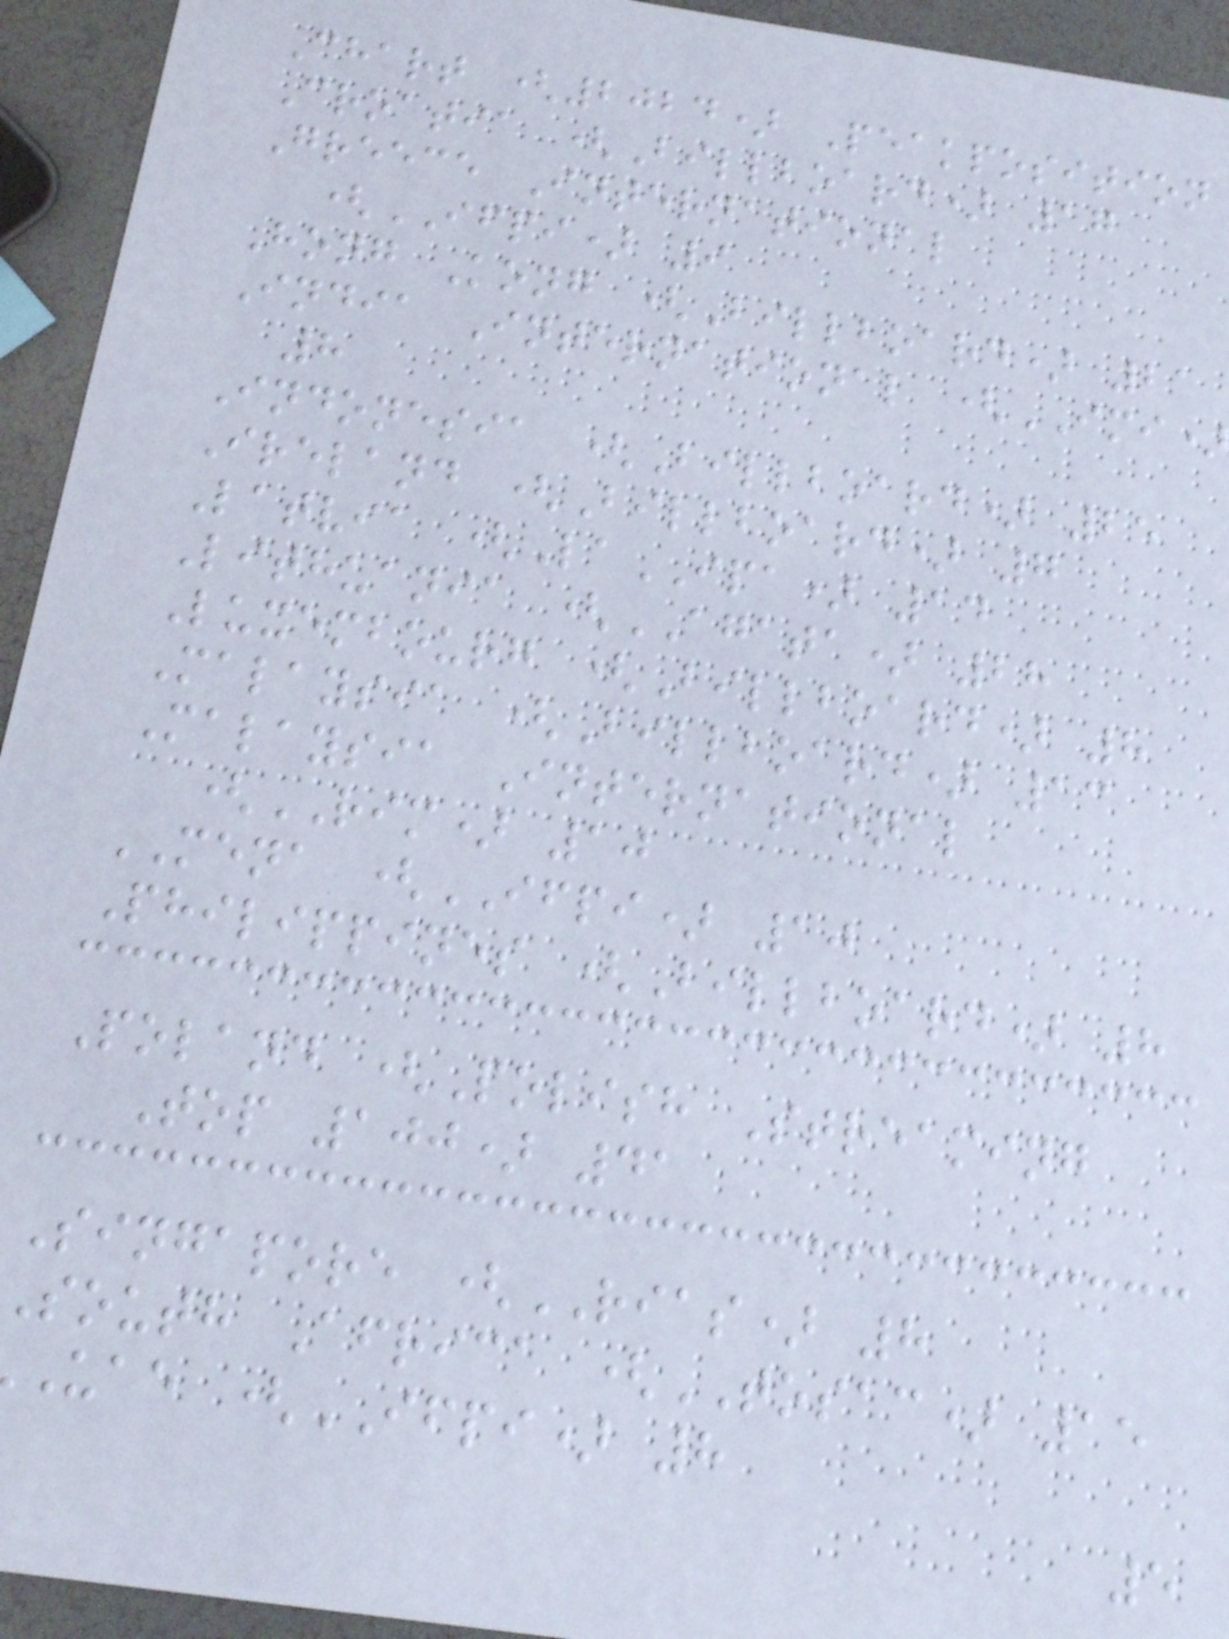Chart (2024) Peakposition
Croatia (Billboard) 17
Greece International
(IFPI) 9
Hong Kong (Billboard) 21
India International (IMI)
8
Indonesia (Billboard) 25
Ireland (Billboard) 7
Latvia (LaIPA) 14
Lithuania (AGATA) 28
Luxembourg (Billboard) 8
Malaysia (Billboard) 13
Malaysia International
(RIM) 10
MENA (IFPI) 10
Philippines (Billboard) 8
Poland (Polish Streaming
Top 100) 41
Singapore (RIAS) 8
south Africa (TOSAC) 15
uae (IFPI) 8
5
